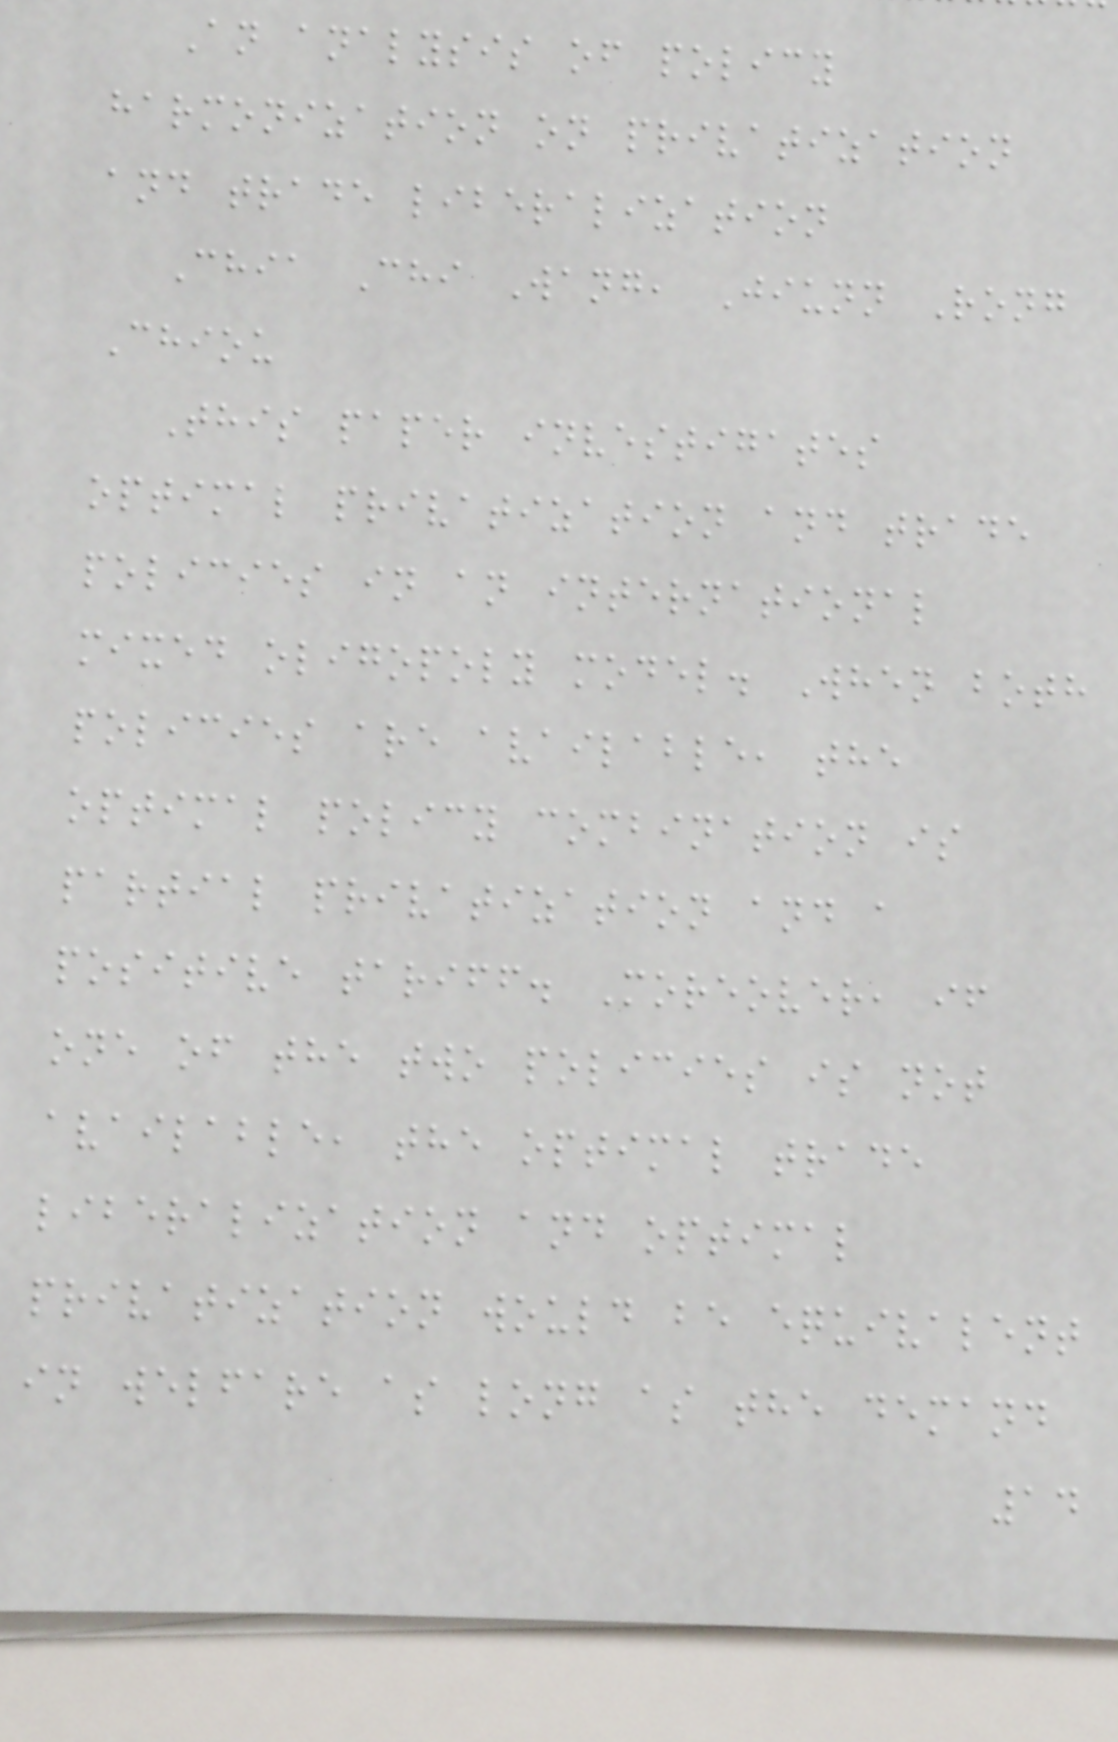An analysis of policy
harmonization on privatization
and trade liberalization
Chia Chi Wang, Jiunn Rong
Chiou
This paper investigates
optimal privatization and trade
policies in an international
mixed oligopoly model. When both
policies are available, the
optimal policy combination is
partial privatization and a
positive tariff. Moreover, if
one of the two policies is not
available, the optimal trade
liberalization and optimal
privatization would be equivalent
in welfare as long as the demand
14
